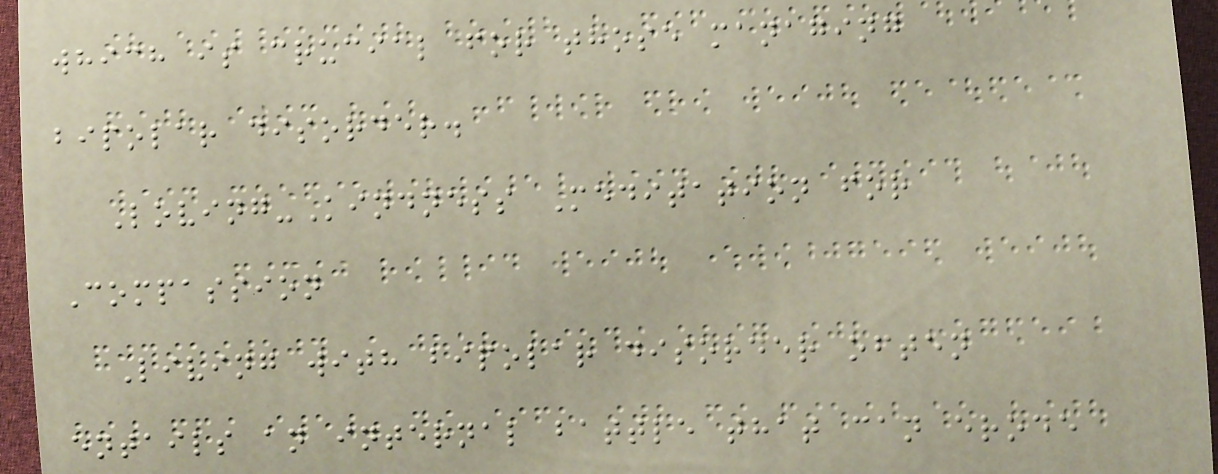which is crucial for those managing
bipolar disorder.
Loving-Kindness Meditation for
Compassion
Living with bipolar disorder often
entails an internal battle that can erode
